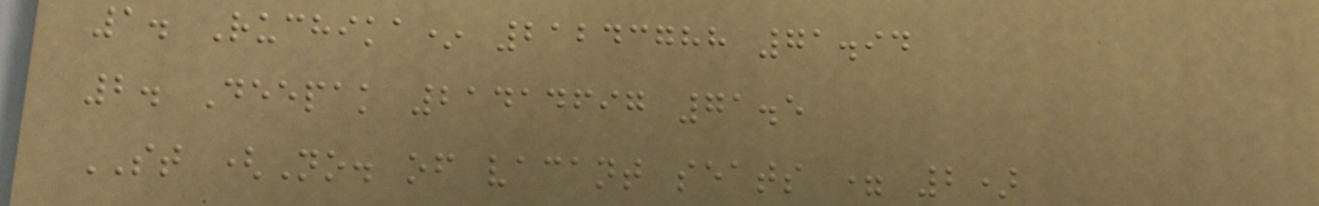1. Ruchika* 21243788 71.94
2. Deepak 21414697 71.5
ST (No. of vacant seats = 2)
